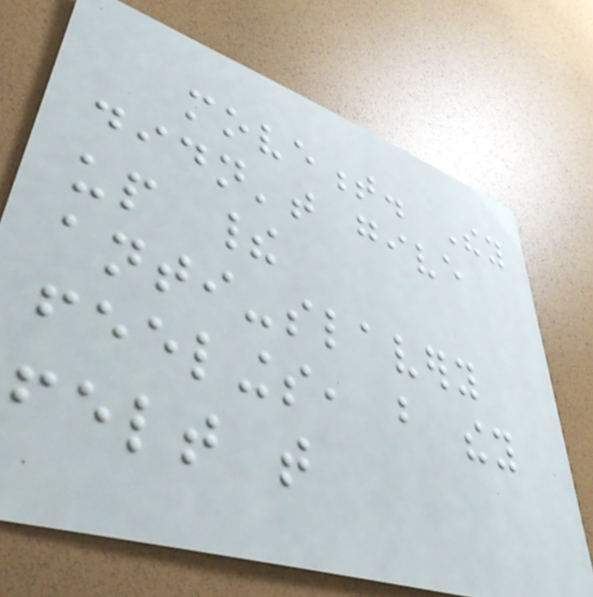movement. They
didn't give
up their
anti-slavery
feelings, but they
felt that
